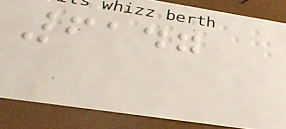6147
